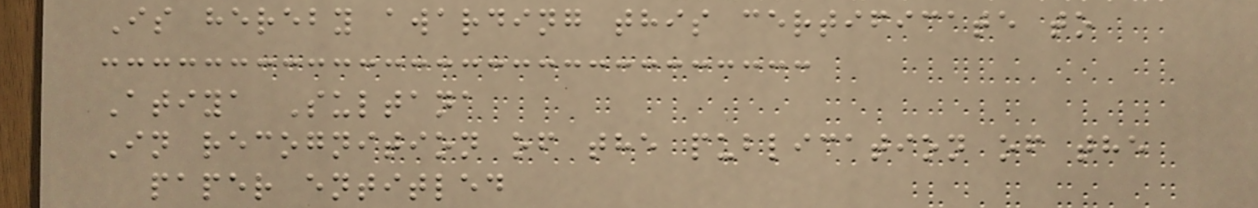Is hereby awarding this certificate to
Atiya Sultana
In recognition of the publication of the
paper entitled
